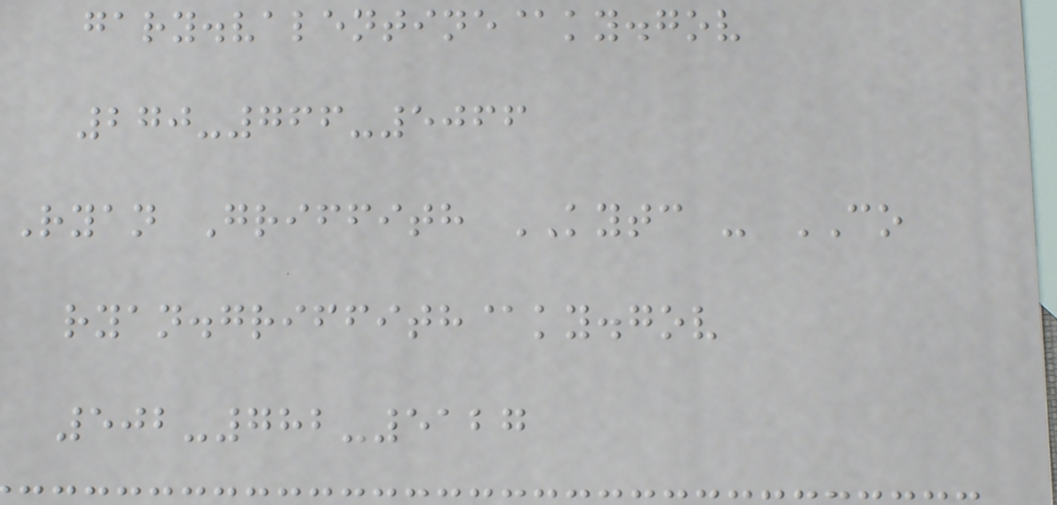gary.valentine@ky.gov
270-766-5066
Ryan Griffith KYTC - CO
ryan.griffith@ky.gov
502-782-5127
